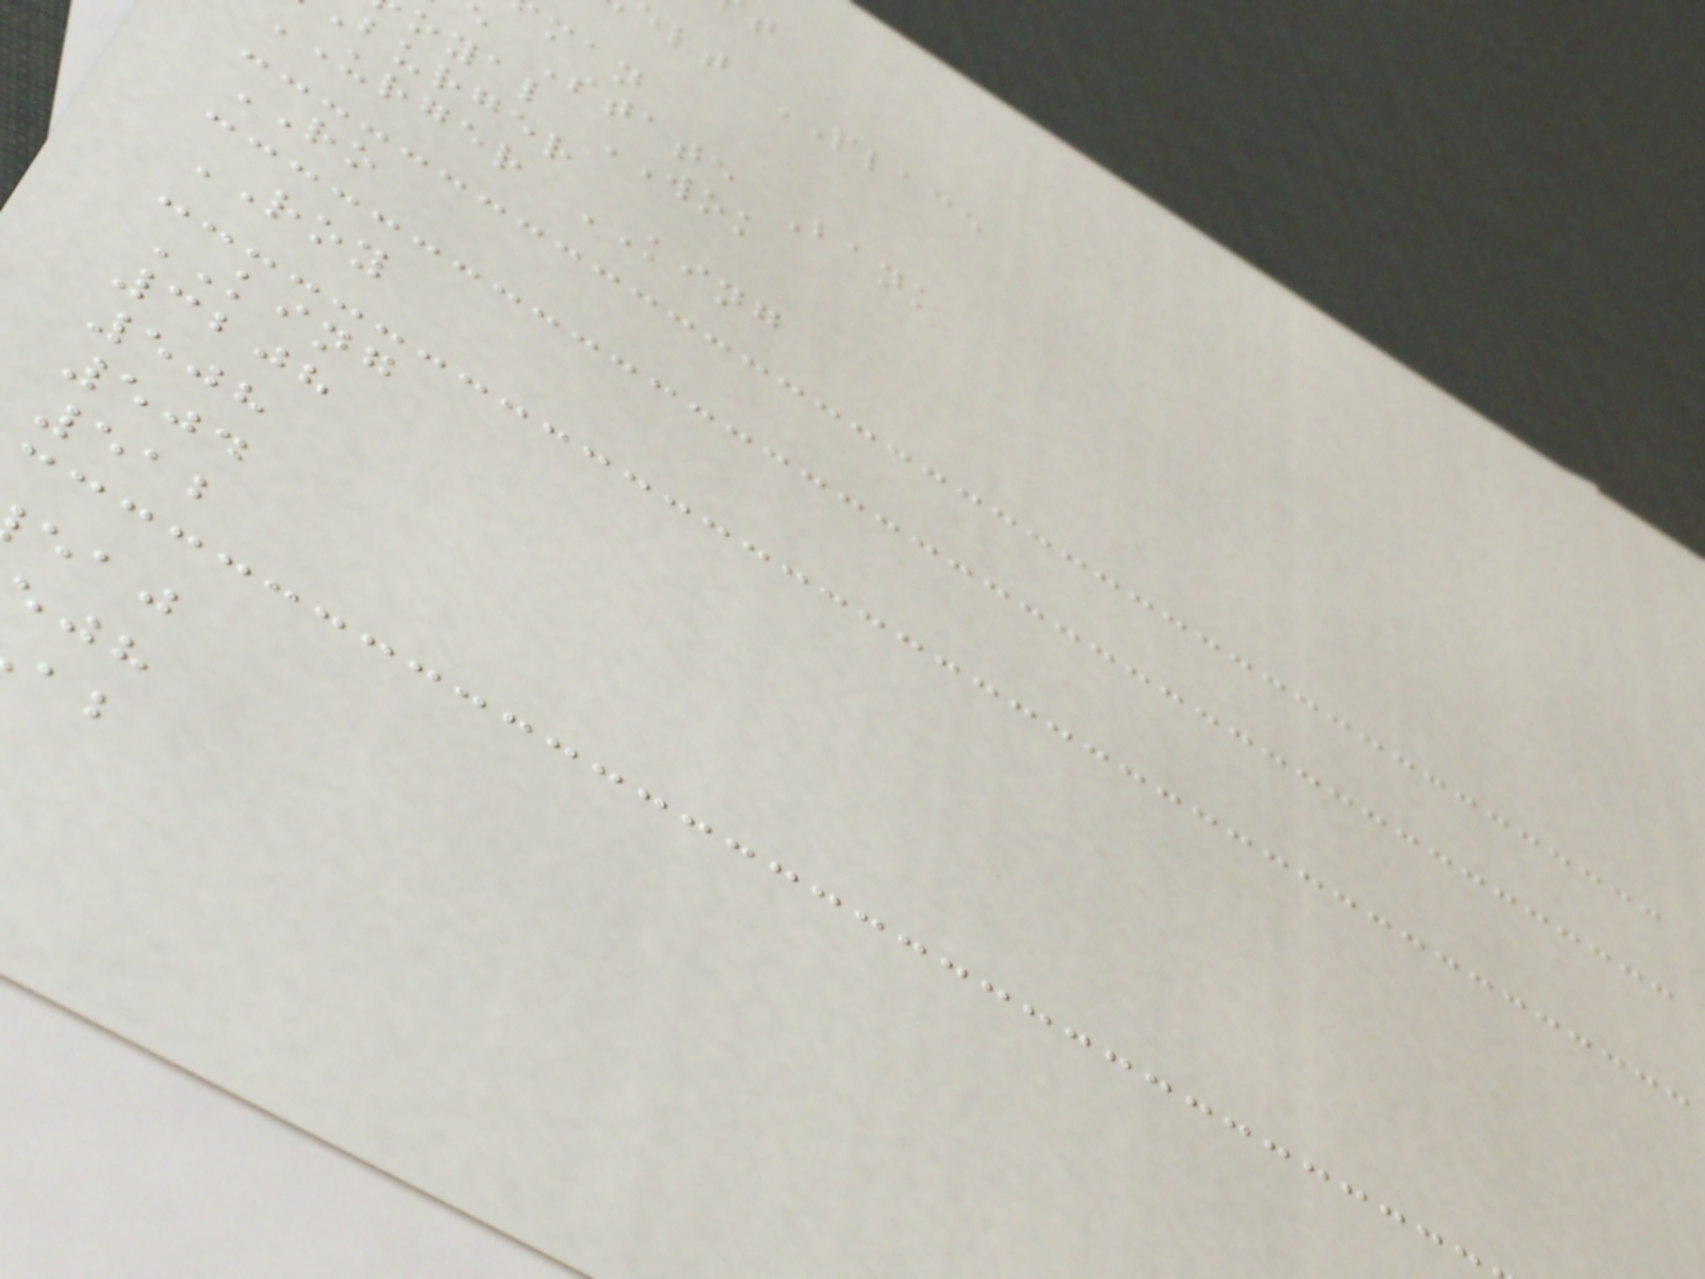elt PLACE
State Bank
oyal WOK
burger
urger KING
RO
ROY
KING
3208
508
504
512
